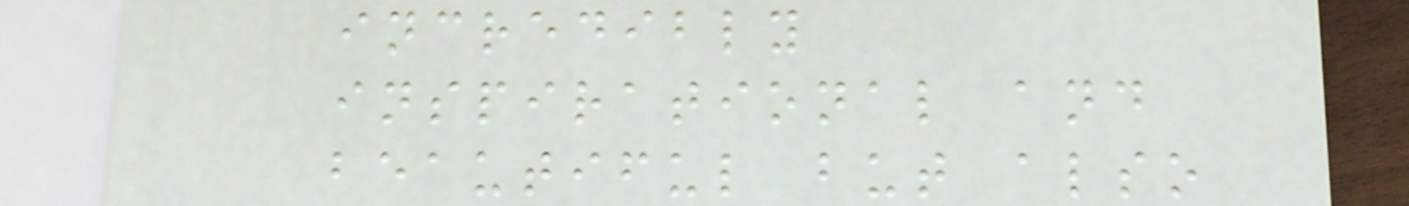incredibly
inspirational and
beautiful but also
